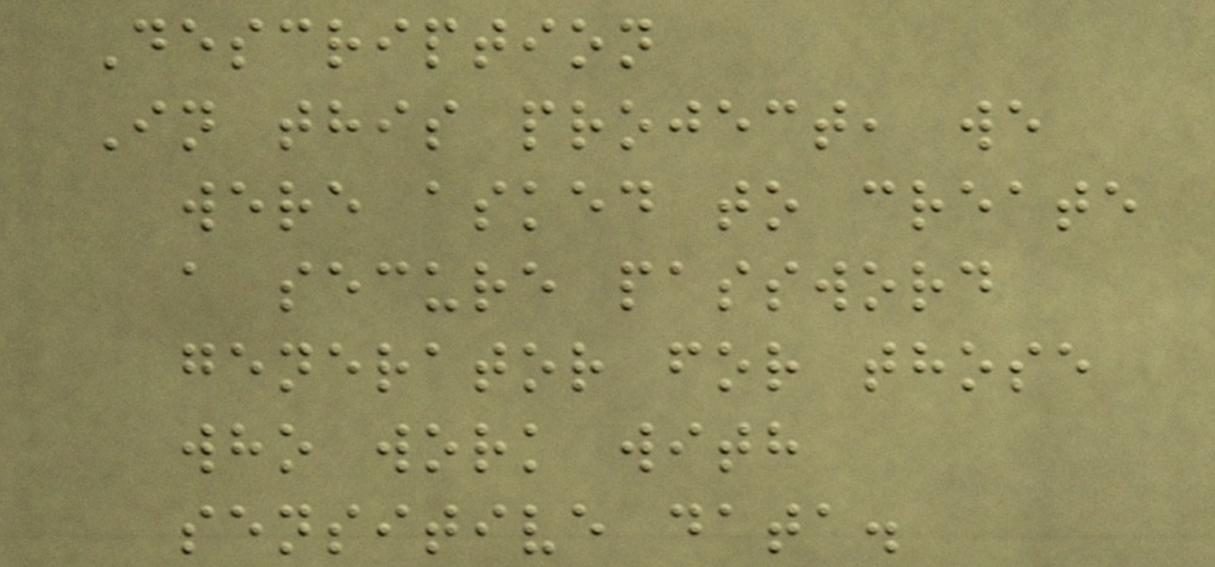Description
In this project, we
were asked to create
a secure password
generator for those
who work with
sensitive data.
